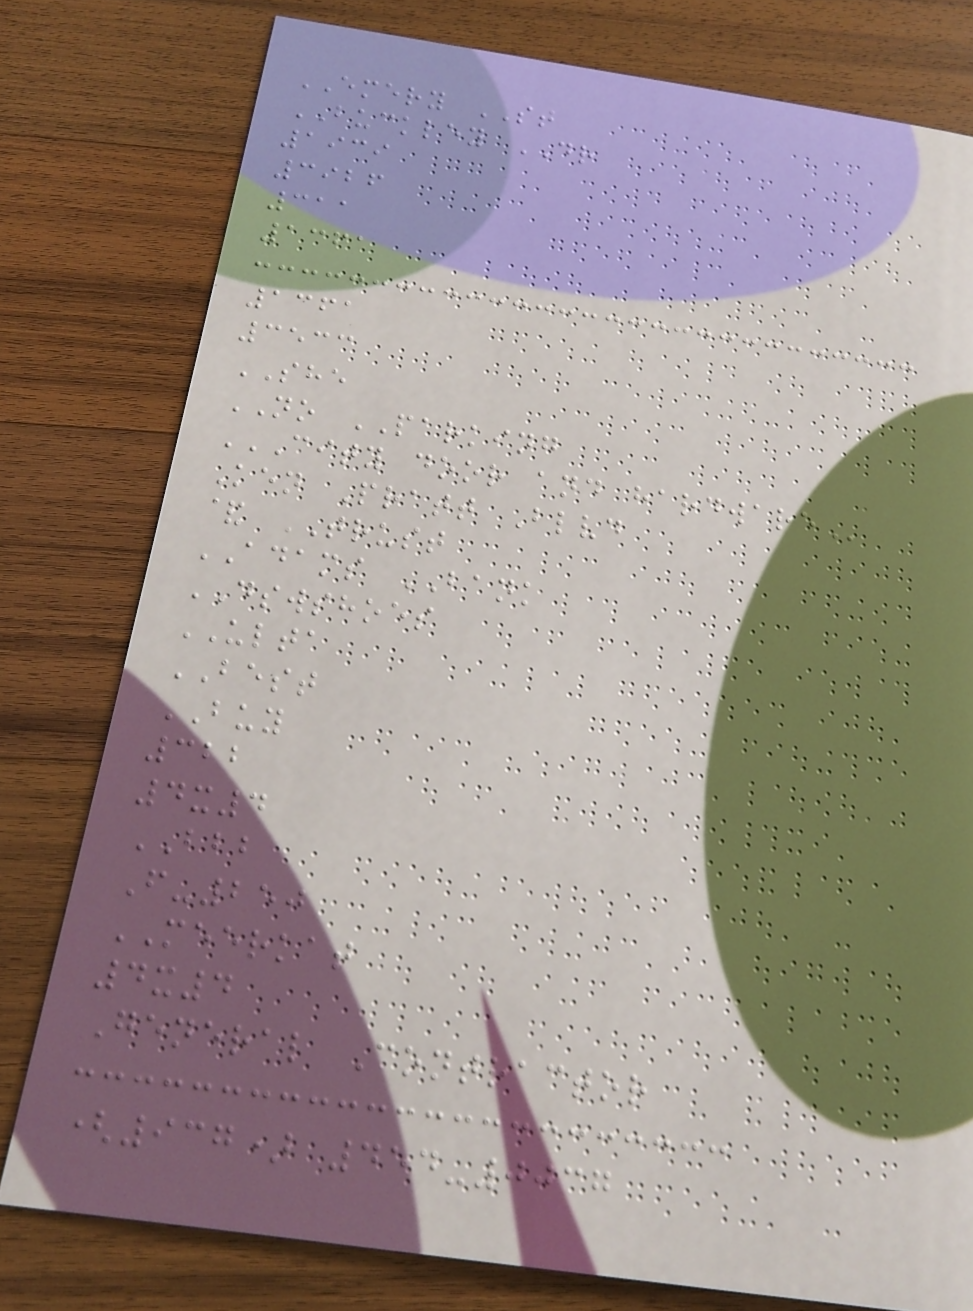EMERY ST
BUCKLEY DR
1939
3926
311
1361
1361
3533
SHE
NO PARKING
CITY DOOR AND HARDWARE
Ken Pratt Blvd
& TRUST
ADAMS BANK
DSWSHOES
ULTA
BEST
BUY
322
4x4
BBB
F-250
MEERKAT
4x4
General Contractor
(937) 454-0037
